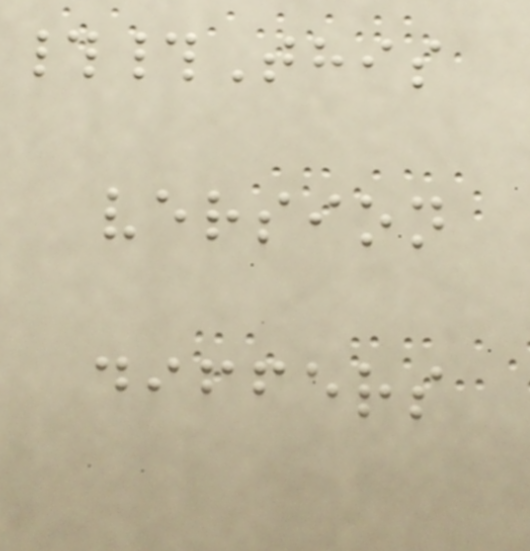##This
version
differs
